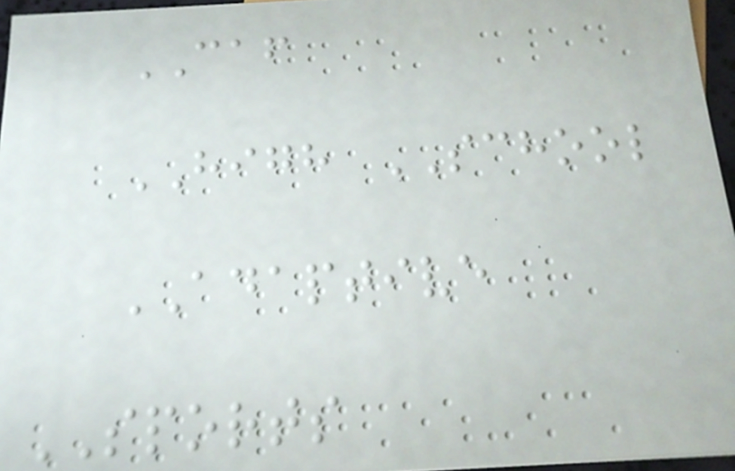CAF
HIGH SCHOOL
ADAPTIVE
SPORTS
